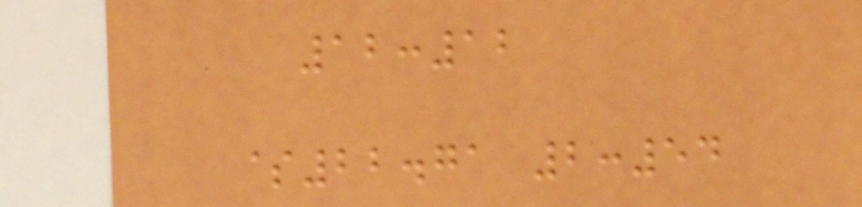12:12
$22.71 2:54
